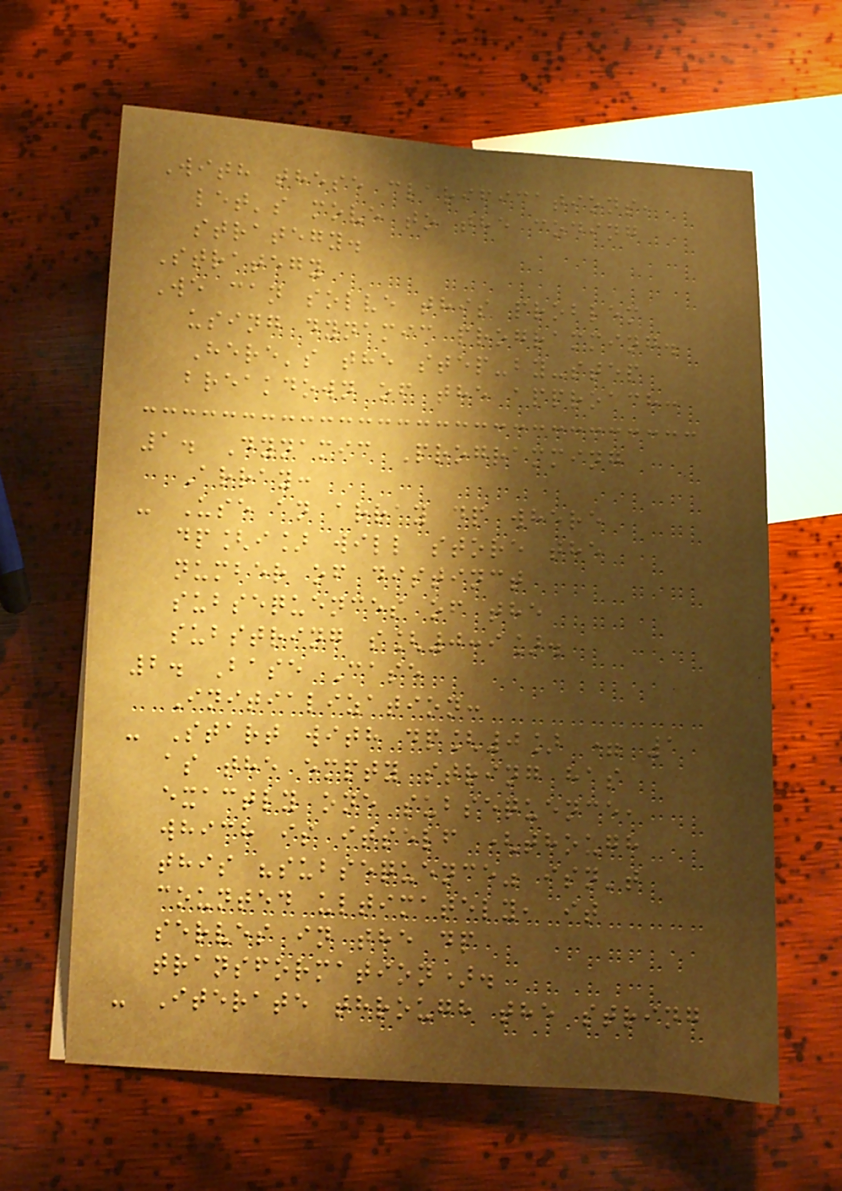With these clarifications,
let's move to the coding
strategy.
Strategy
We can solve this problem
using dynamic programming.
Here's the step-by-step
breakdown of the approach:
1. Dynamic Programming
Array:
- Use an array dp where
dp[i] will store the
number of distinct
subsequences of the
substring s[0:i].
2. Base Case
Initialization:
- Start with dp[0] = 1
as the empty string has
exactly one subsequence,
which is itself (though
this "subsequence" isn't
counted ultimately, it
serves in the dp
transformation).
- Iterate through the string
